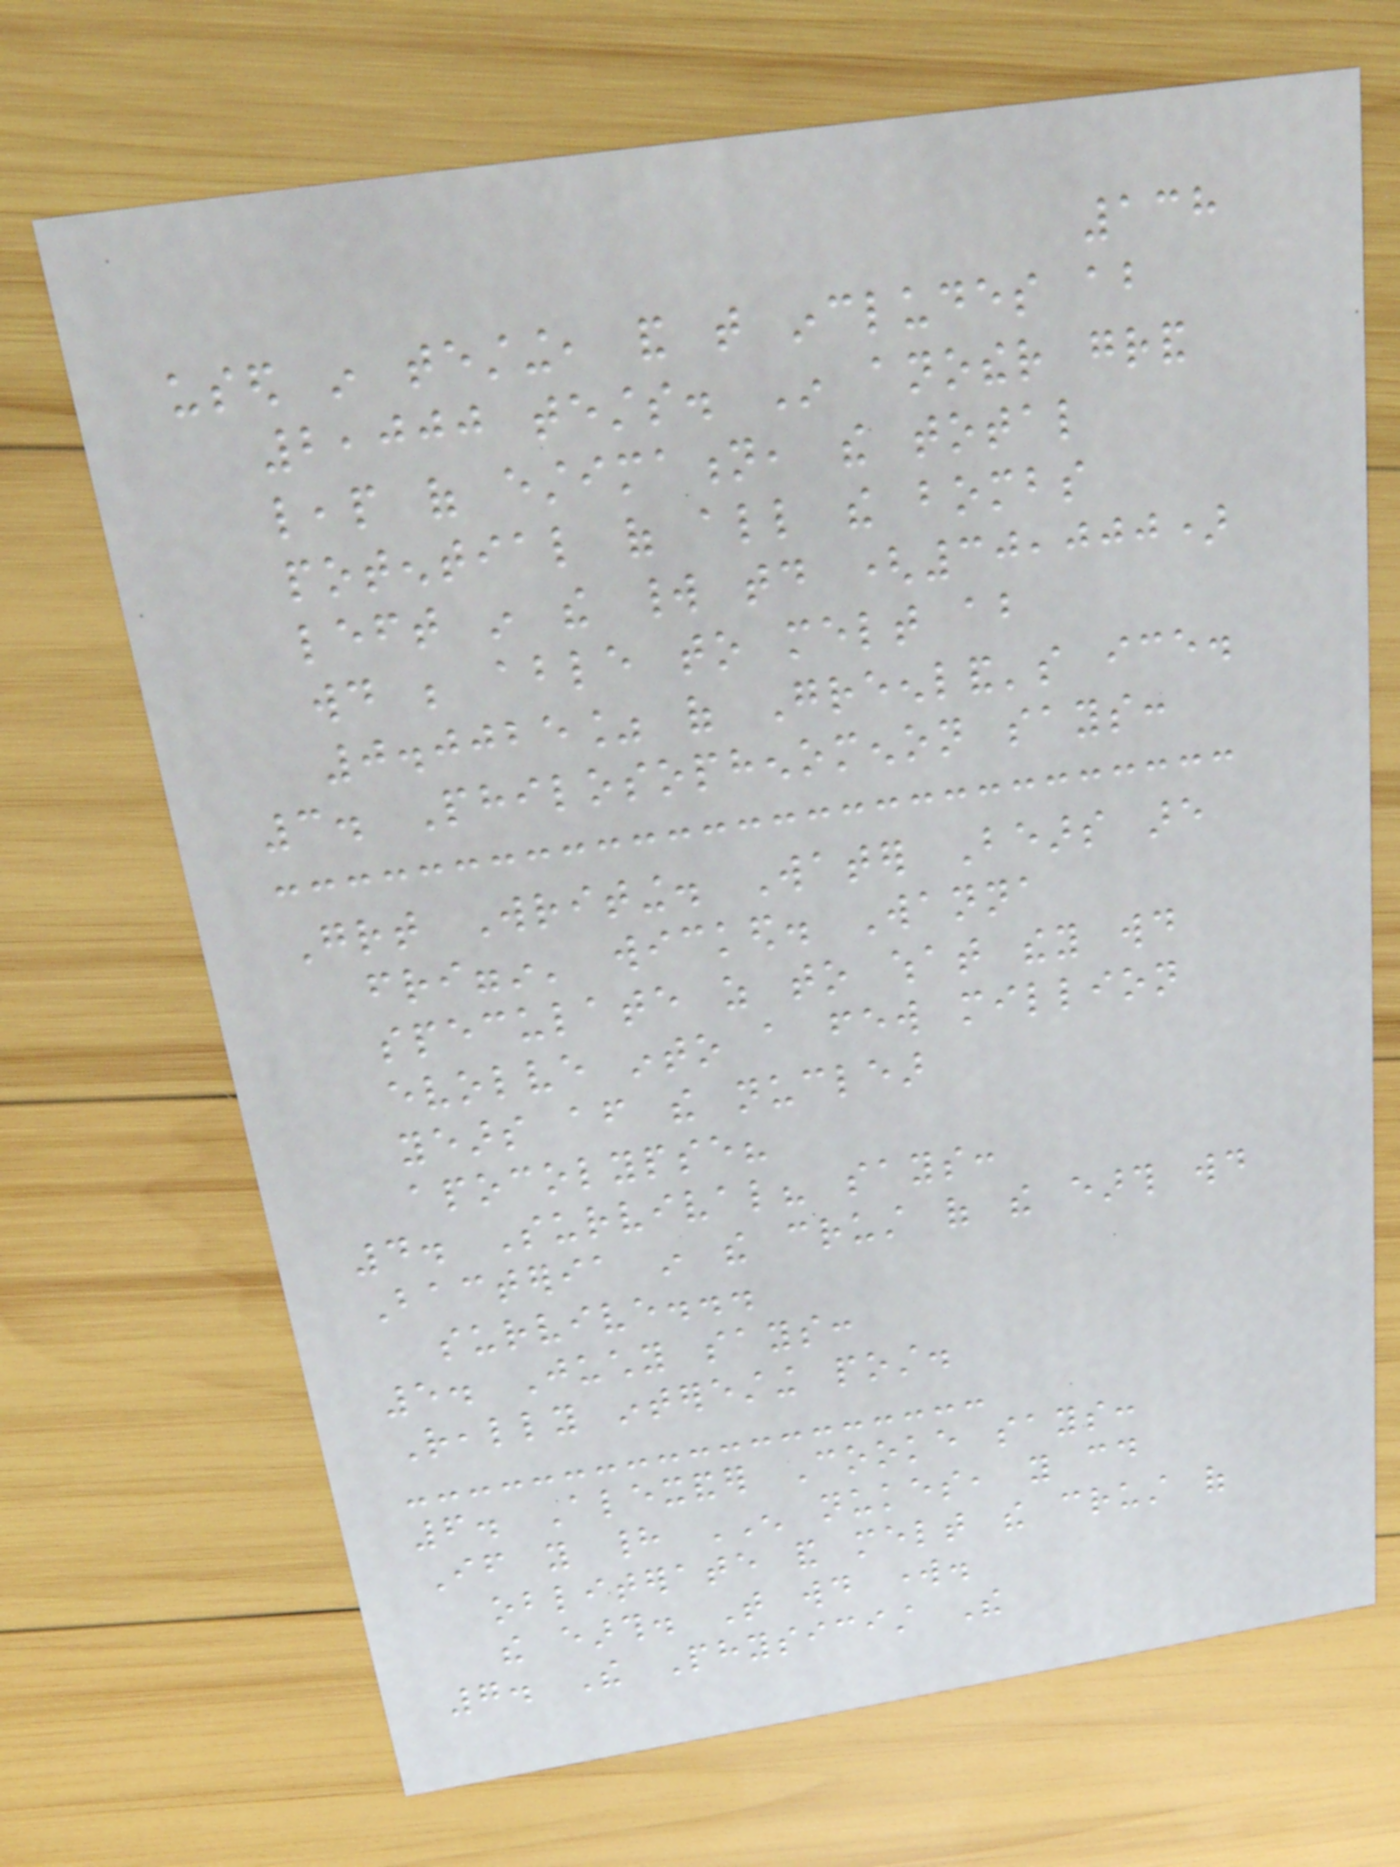138
used in testing, and that includes about
2,000 tests. In another grand
leap of estimation, the total
potential of all the bombs
left in the world today (30,000)
would be able to melt about
0.0025% of Greenland's ice.
3. Philosophenomenon says:
Great Writing. Water Bears are
friggin' wicked. Wanna
speculate as to what they would
evolve into a few million
years after the nuclear
apocolypse?
4. Survival? says:
Bacteria in the crust of the earth would
survive...
5. Juchy says:
Really interesting post.
6. Alexander Cooke says:
If you had ENOUGH nukes, you could
obliterate and melt the crust of
the earth. That would work.
7. The Physicist The
